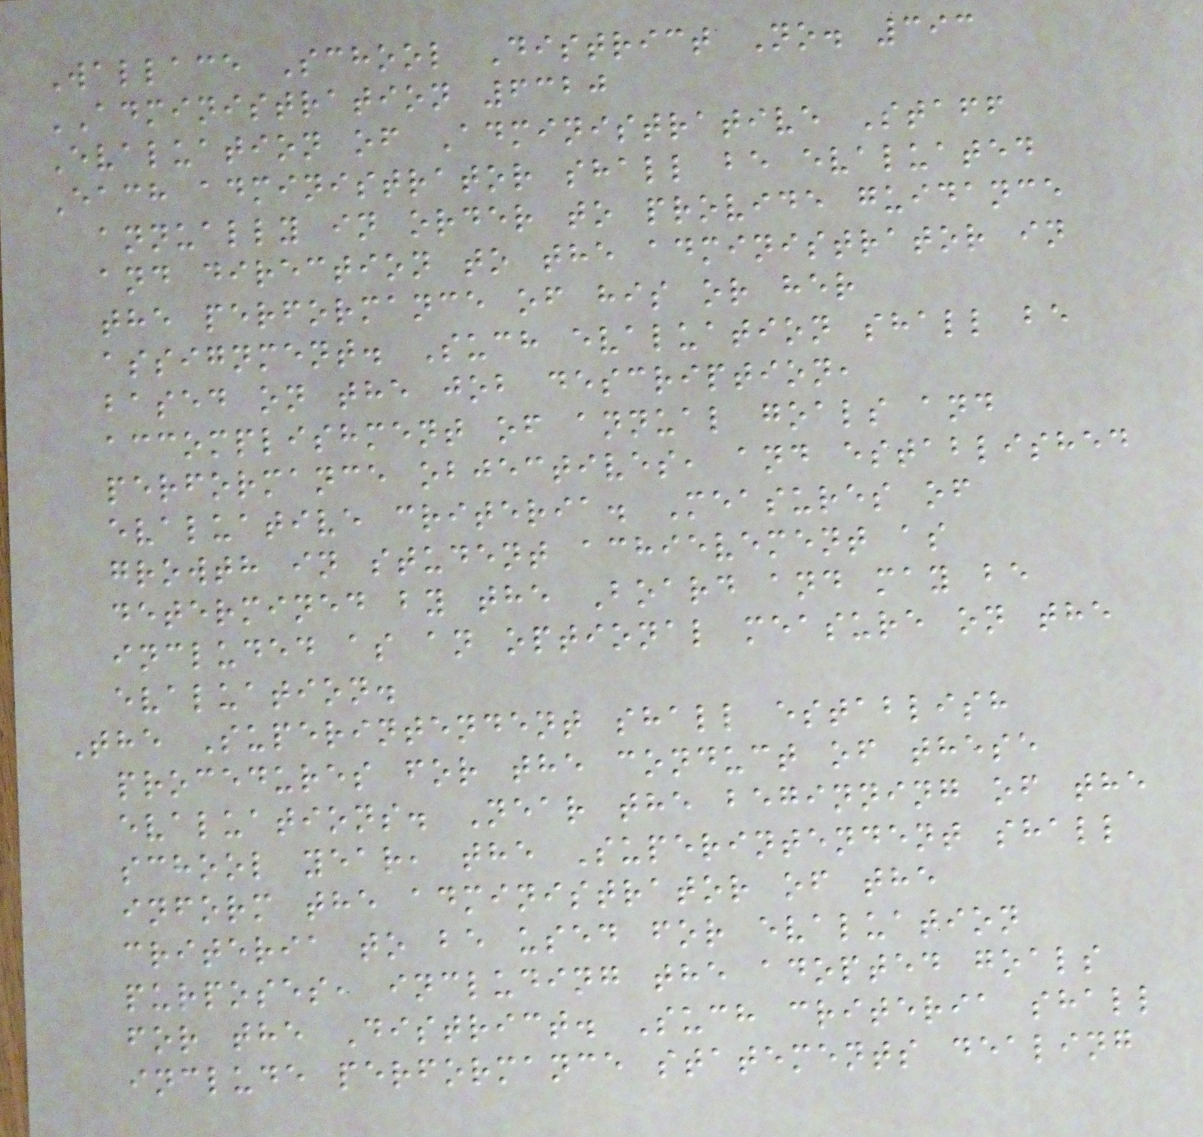Wallace School District No. 393
ADMINISTRATION 6320
Evaluation of Administrative Staff
Each administrator shall be evaluated
annually in order to provide guidance
and direction to the administrator in
the performance of his or her
assignment. Such evaluation shall be
based on the job description,
accomplishment of annual goals and
performance objectives, and established
evaluative criteria. Measures of
growth in student achievement as
determined by the Board and may be
included as an optional measure on the
evaluation.
The Superintendent shall establish
procedures for the conduct of these
evaluations. Near the beginning of the
school year, the Superintendent shall
inform the administrator of the
criteria to be used for evaluation
purposes, including the adopted goals
for the District. Such criteria shall
include performance statements dealing
